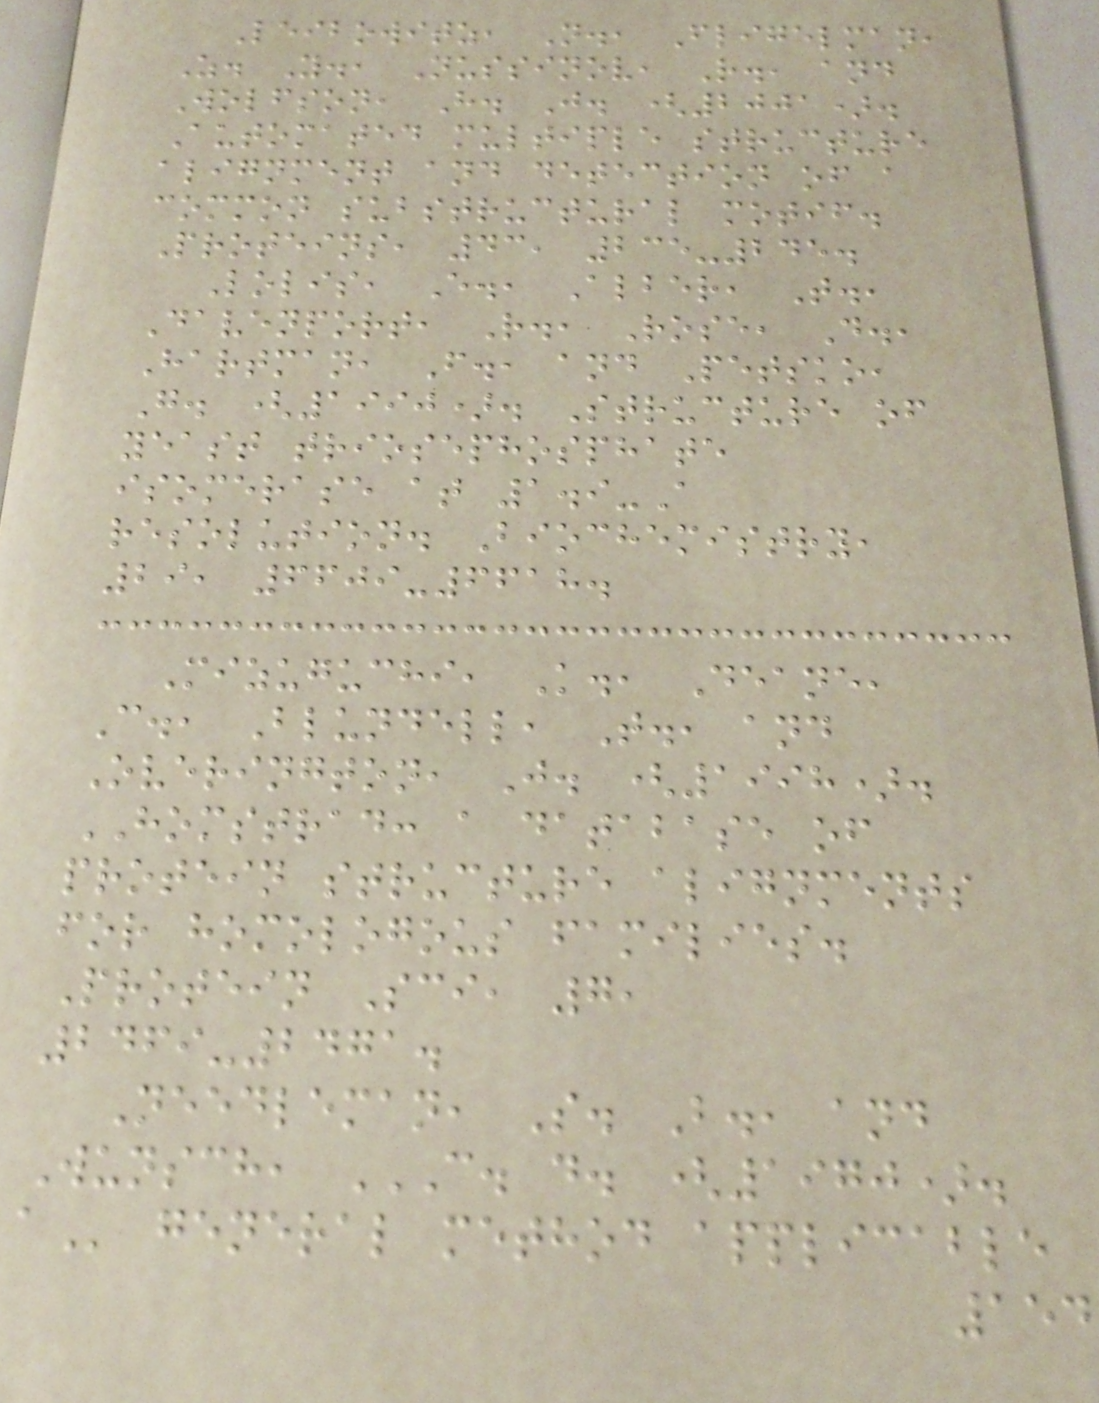Leibowitz, N., Fligelman,
Z. Y., Nussinov, R., and
Wolfson, H. J. (2001).
Automated multiple structure
alignment and detection of a
common substructural motif.
Proteins, 43, 235-245.
Lolis, E., Alber, T.,
Davenport, R., Rose, D.,
Hartman, F., and Petsko,
G. (1990). Structure of
yeast triosephosphate
isomerase at 1.9-A
resolution. Biochemistry,
29, 6609-6618.
Mizuguchi, K., Deane,
C., Blundell, T., and
Overington, J. (1998).
HOMSTRAD: a database of
protein structure alignments
for homologous families.
Protein Sci, 7,
2469-2471.
Needleman, S. B., and
Wunsch, C. D. (1970).
A general method applicable
154
